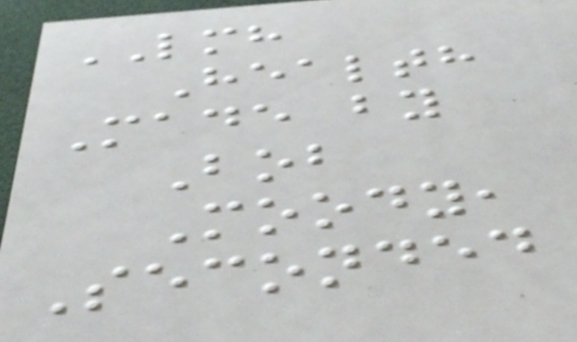LMH
Health
Made by
Bob
Moody,
Seconded
